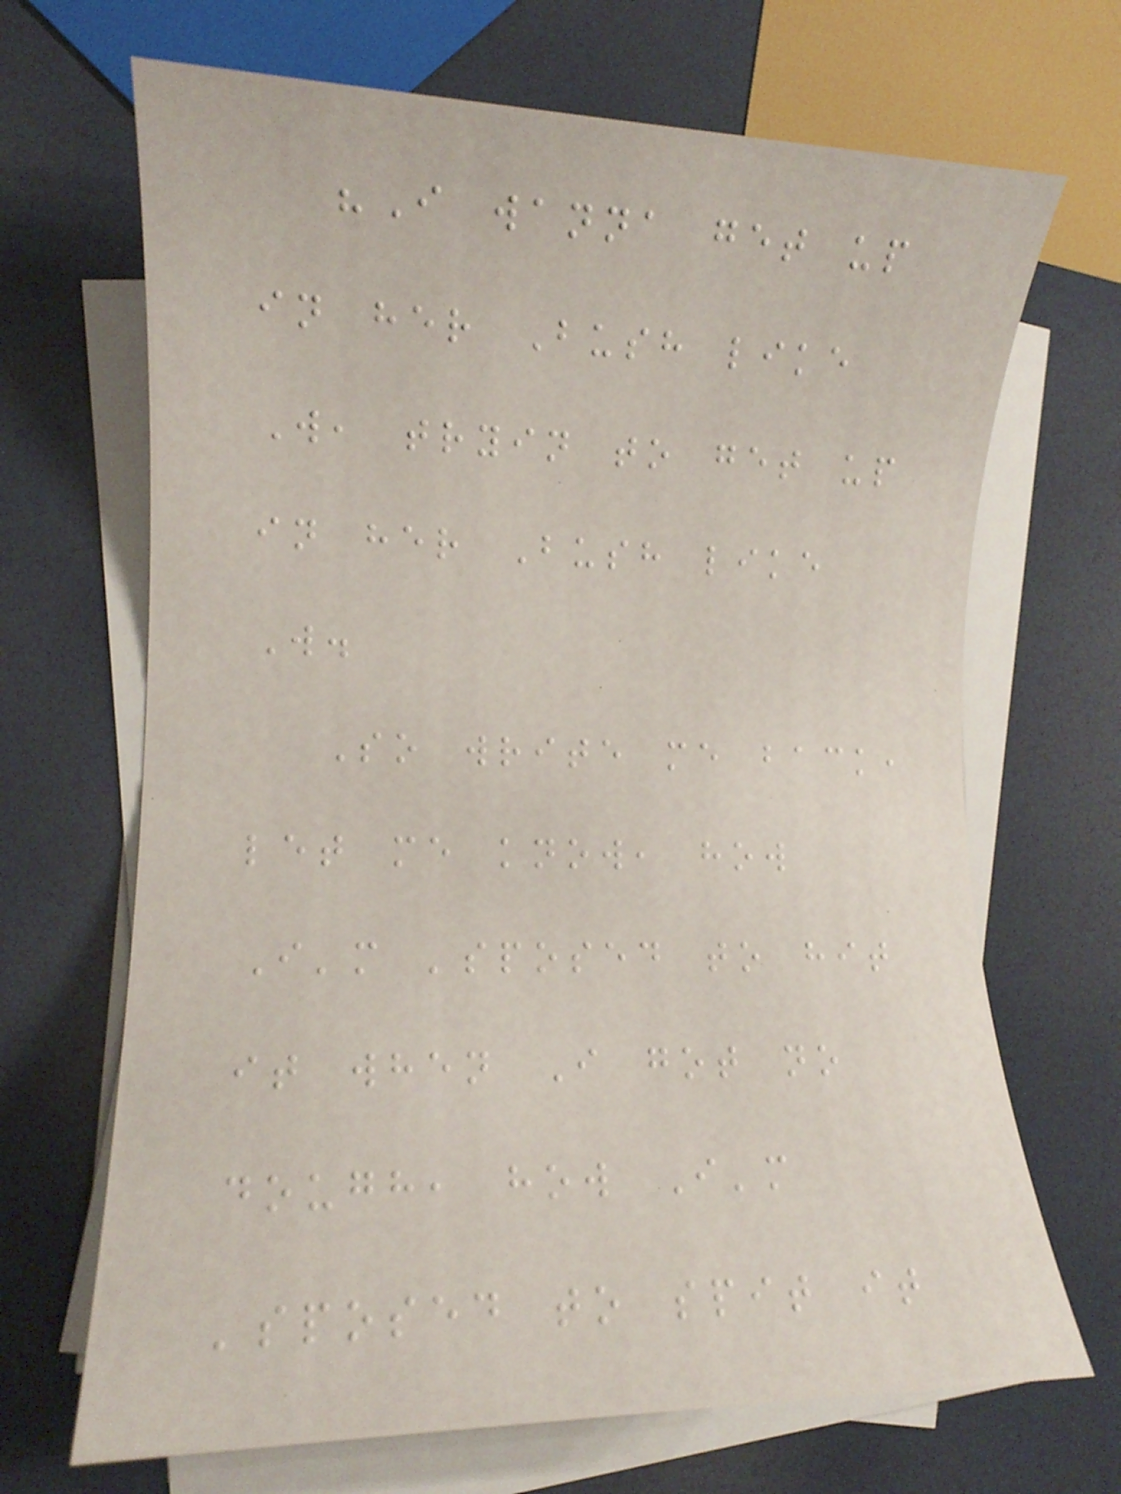"I wanna get up
in her Bush like
W, tryin to get up
in her Bush like
W.
So write me back,
let me know, how
I'm 'sposed to hit
it when I got no
dough, how I'm
'sposed to spit it
